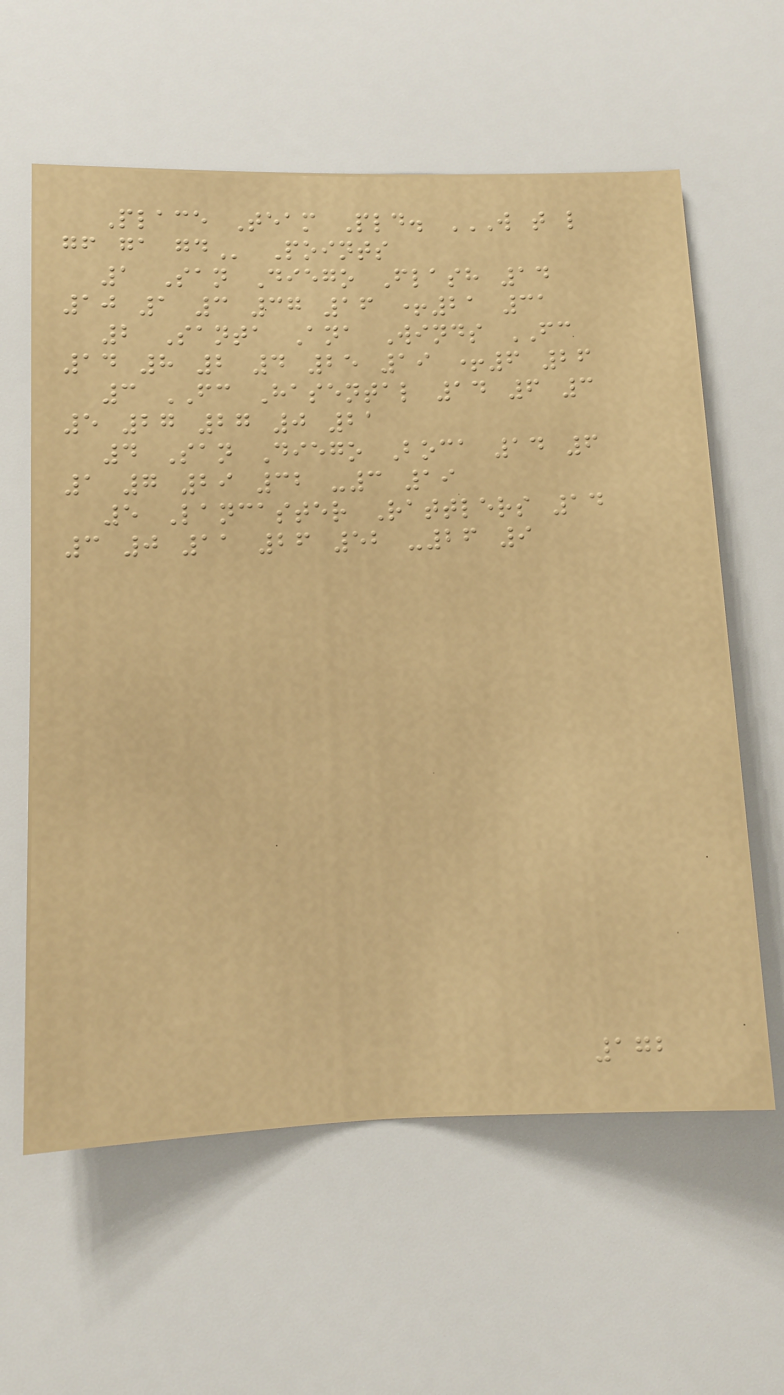Place Team Pld. W T L
GF GA GD Points
1 San Diego Flash 14
10 1 3 37 16 +21 31
2 Santa Ana Winds FC
14 8 2 4 25 19 +6 26
3 FC Hasental 14 6 3
5 27 27 0 21
4 San Diego Boca 14 6
1 7 29 32 -3 19
5 Lancaster Rattlers 14
3 0 11 26 52 -26 9
172
